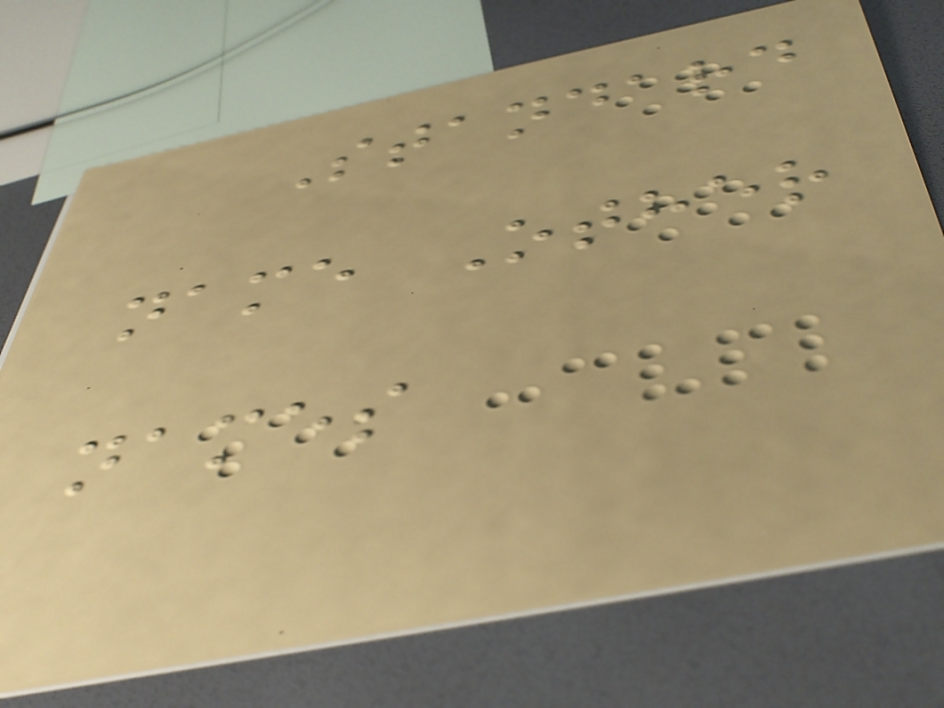Standard
name Other
names
